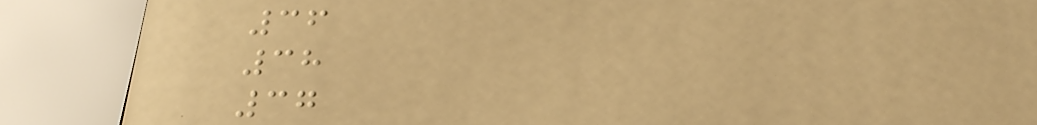36
38
37
